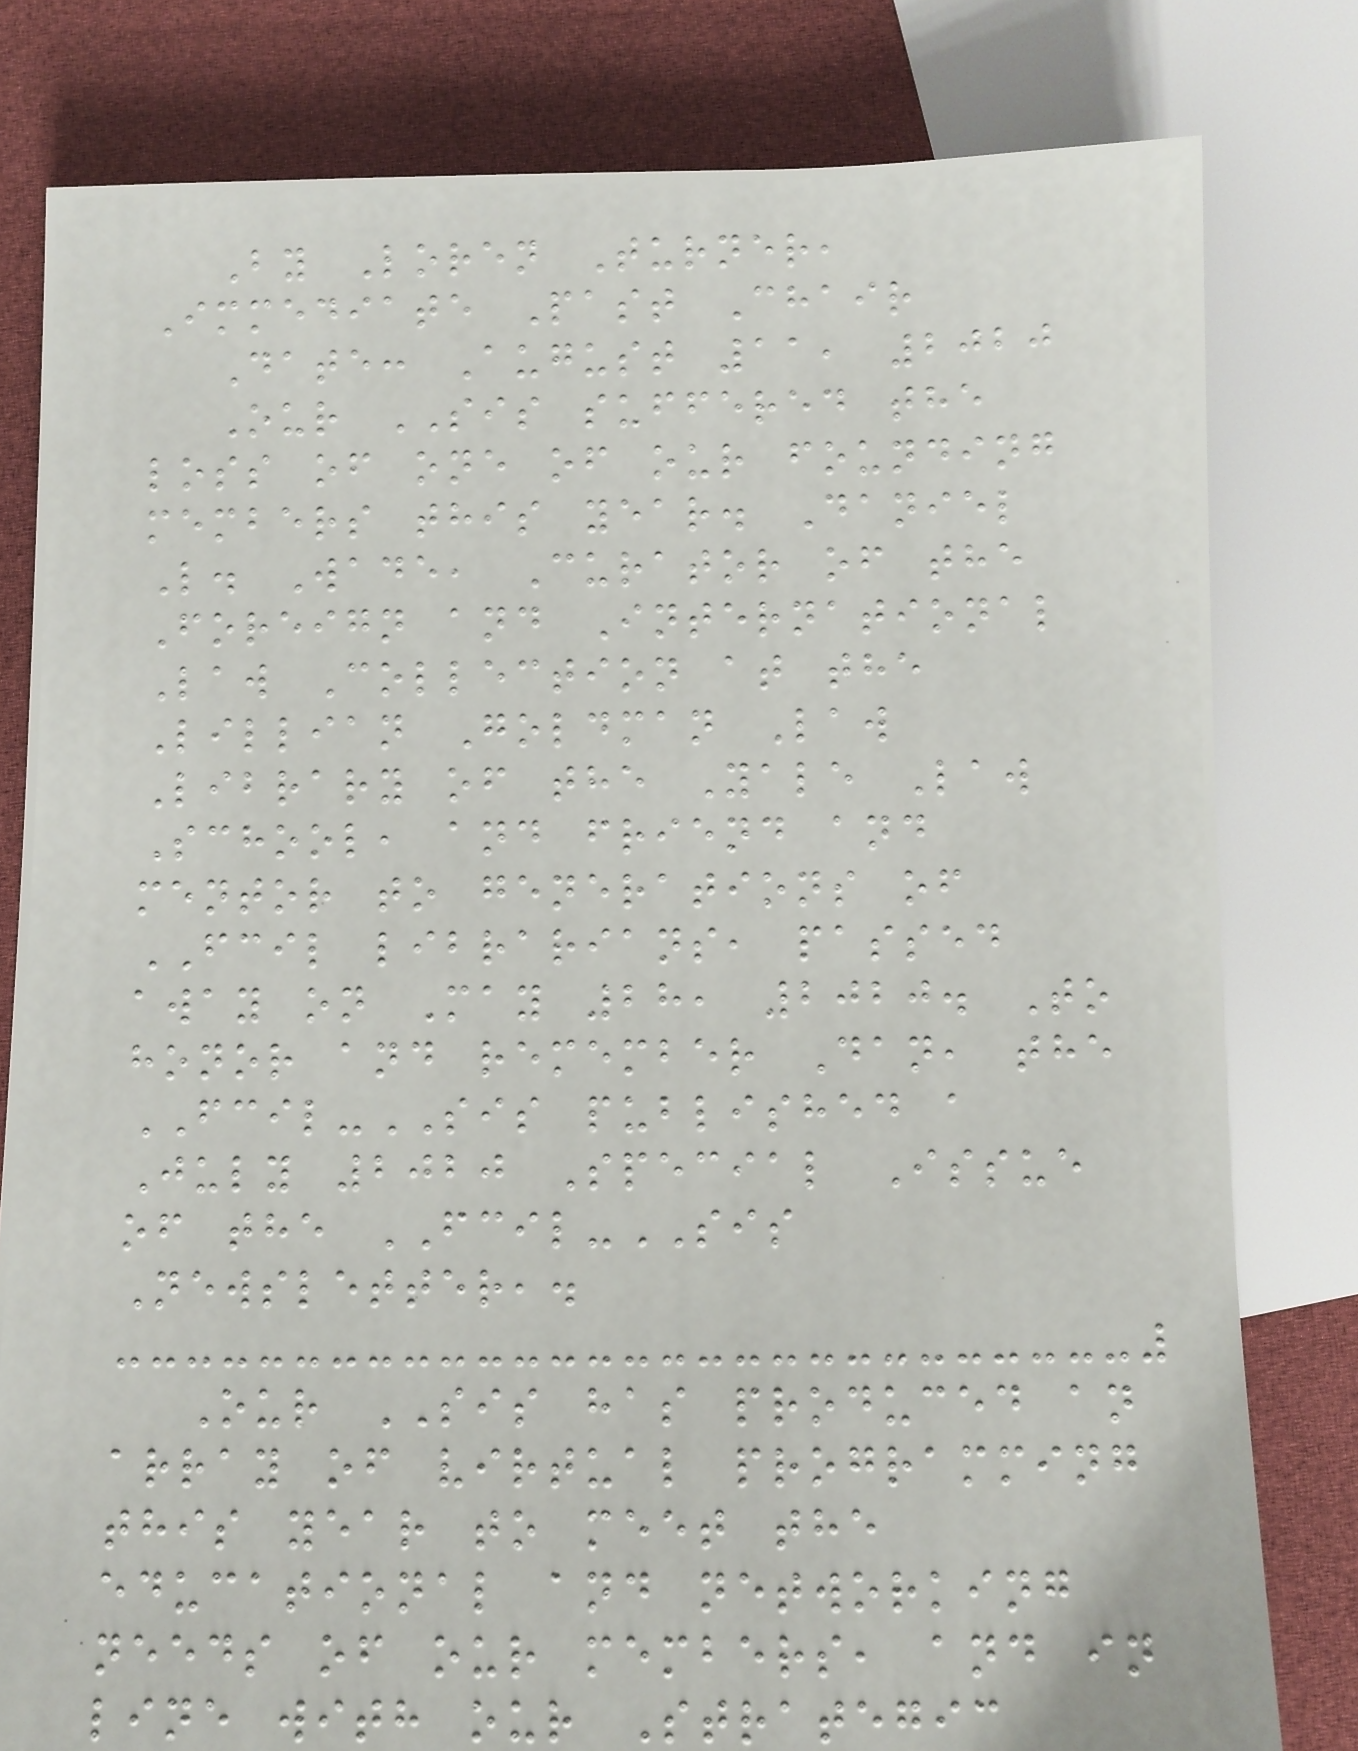By Loren Turner,
Immediate Past Chair
Date: August 11, 2020
Our SIS suffered the
loss of one of our founding
members this year. Daniel
L. Wade, Curator of the
Foreign and International
Law Collection at the
Lillian Goldman Law
Library of the Yale Law
School, and friend and
mentor to generations of
FCIL librarians, passed
away on May 28, 2020. To
honor and remember Dan, the
FCIL-SIS published a
July 2020 Special Issue
of the FCIL-SIS
Newsletter,.
Our SIS has produced an
array of virtual programming
this year to meet the
educational and networking
needs of our members, and in
line with our Strategic
